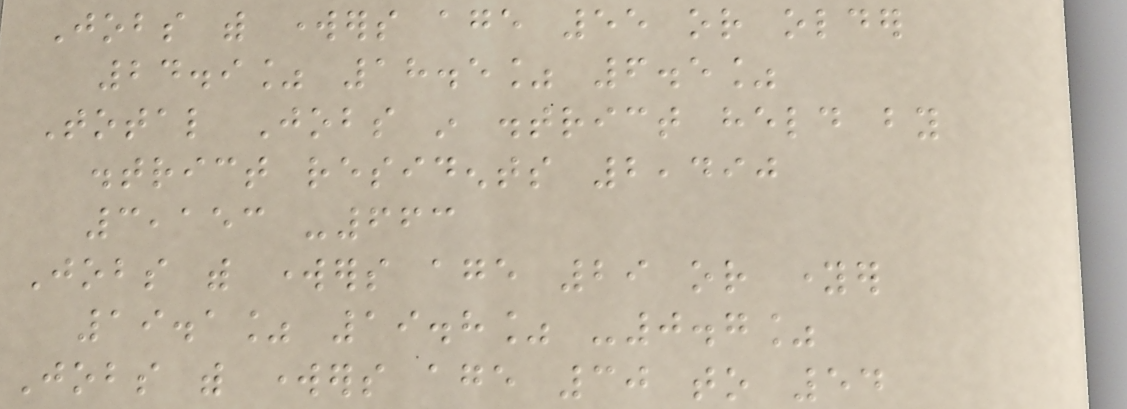Jobs with workers age 55 or older
24.9% 18.5% 6.5%
Total Jobs in district held by
district residents 2,490
3,153 -663
Jobs with workers age 29 or younger
19.1% 19.8% -0.7%
Jobs with workers age 30 to 54
